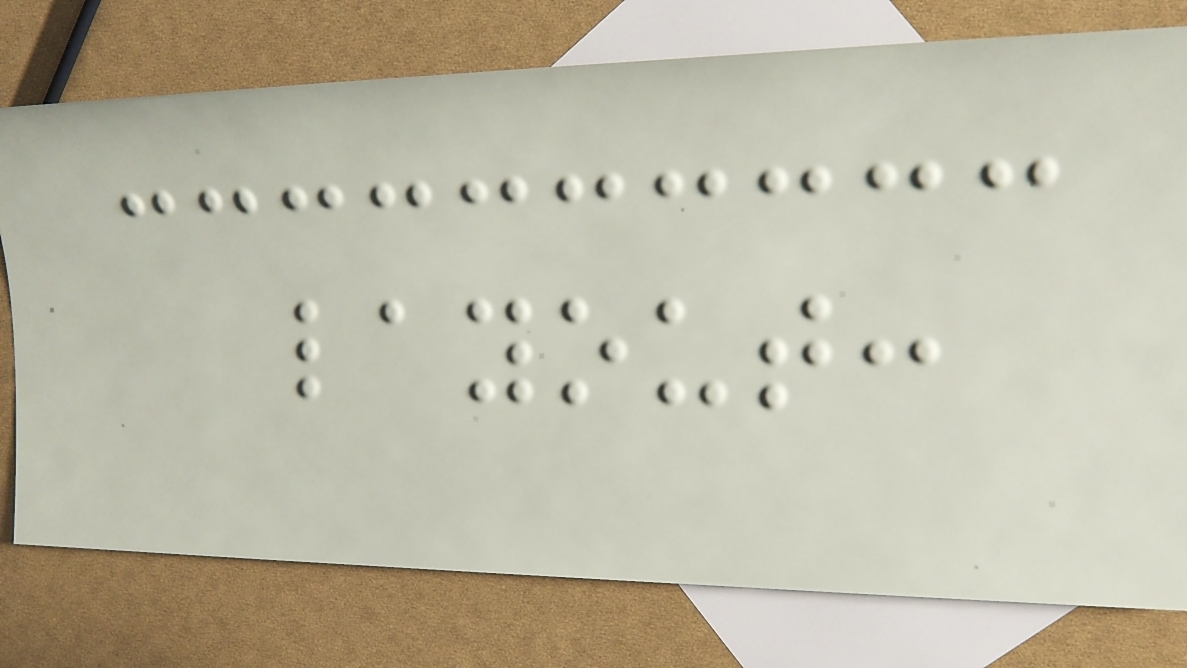layout:
